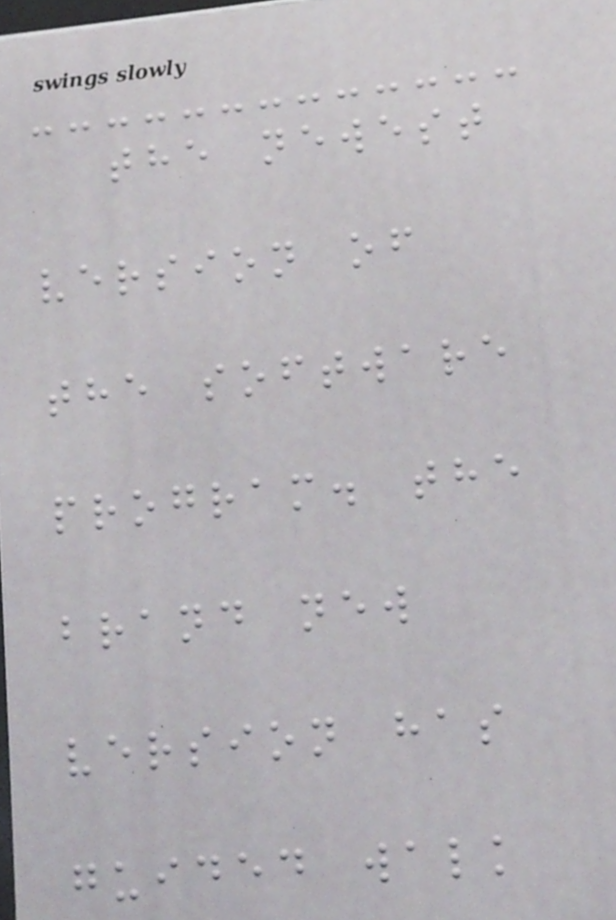the newest
version of
the software
program. the
brand new
version has
guided walk
